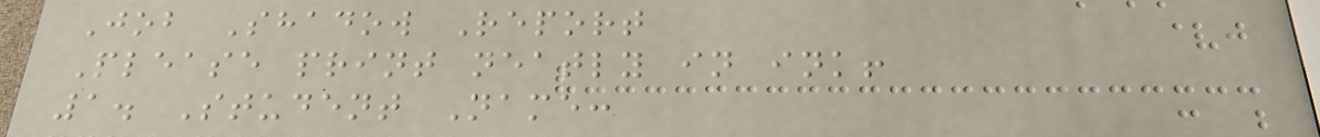Job Shadow Report
Please print neatly in ink!
1. Student Name:
